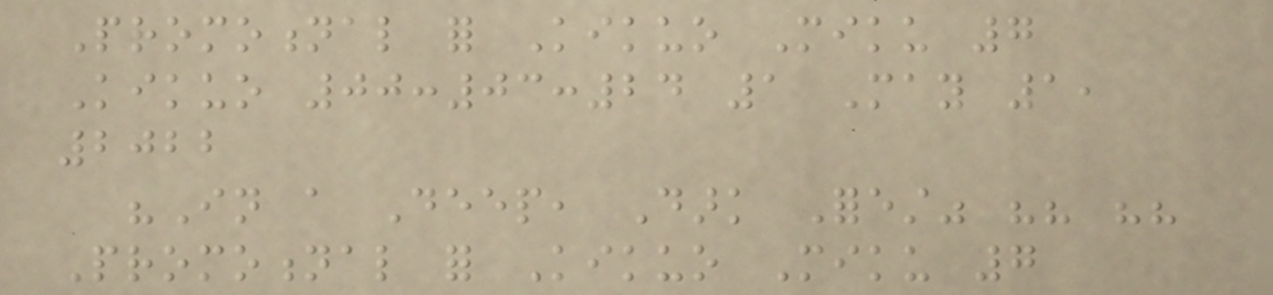Promotional for Kikuo Miku 7
Kikuo 00:03:24 1 May 1,
2022
"In a Deep, Dark Forest" "" ""
Promotional for Kikuo Miku 7
